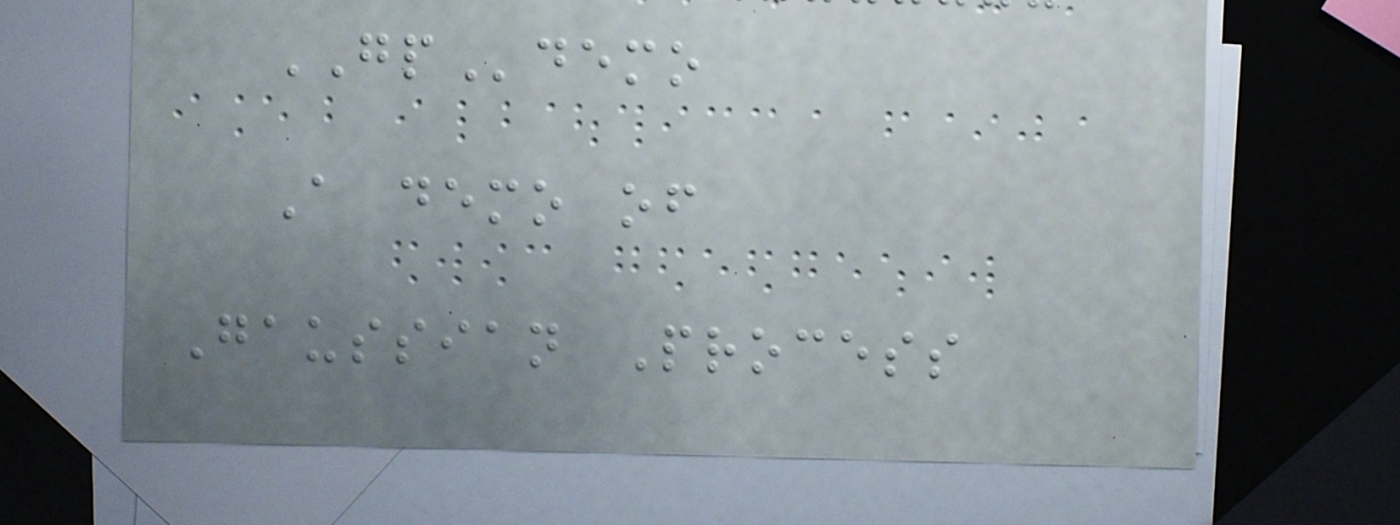GPdemo
A demo of
Gaussian Process
